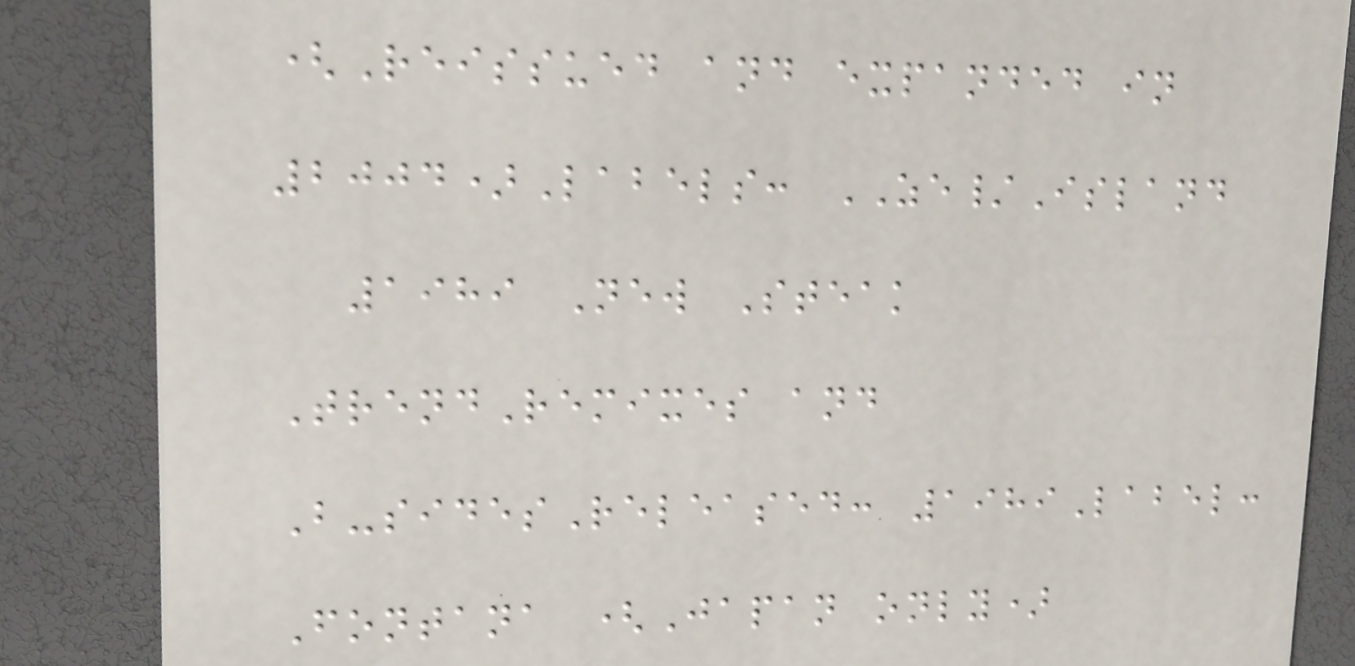(Reissued and expanded in
2004)Labels: ZE/Island
1989 New Steak
TrendRemixes and
B-sidesReleased: 1989Label:
Fontana (Japan only)
